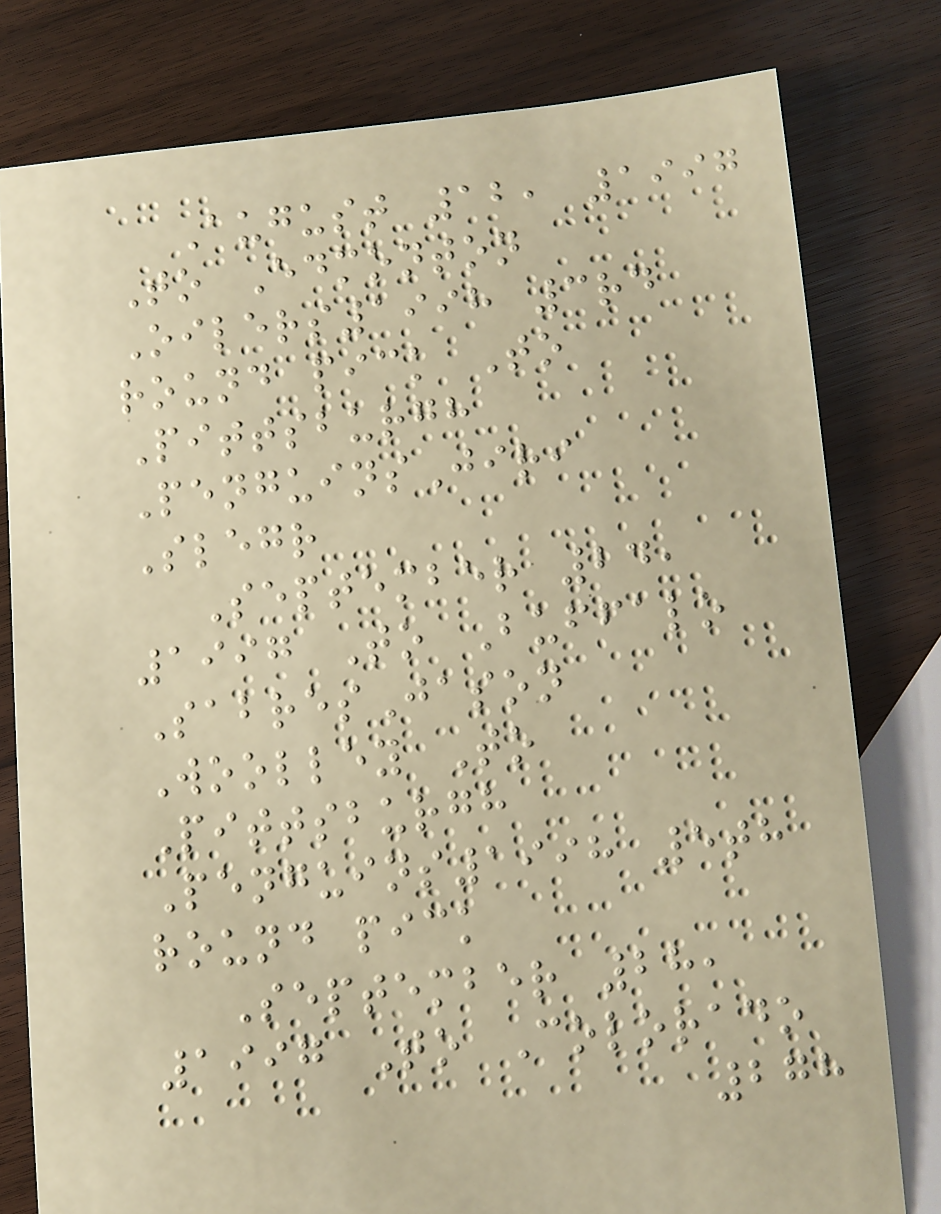August 12, 1997
To Edmonton
Oilers1998 3rd
round pick To
Pittsburgh
PenguinsJiri
Slegr
September 24,
1997 To Buffalo
SabresJason
Woolley To
Pittsburgh
Penguins1998 5th
round pick
September 28,
1997 To Colorado
278
